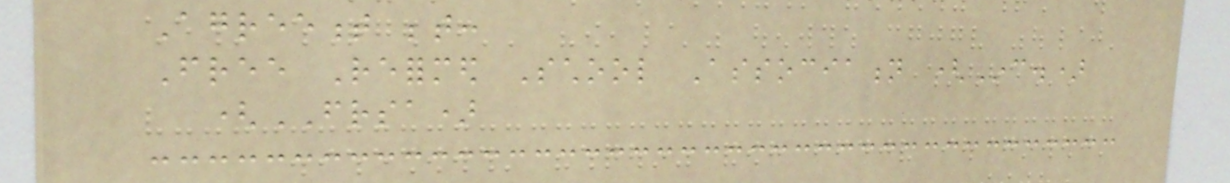Agreement between:
Free Reformed School Association (Inc.)
(FRSA)
